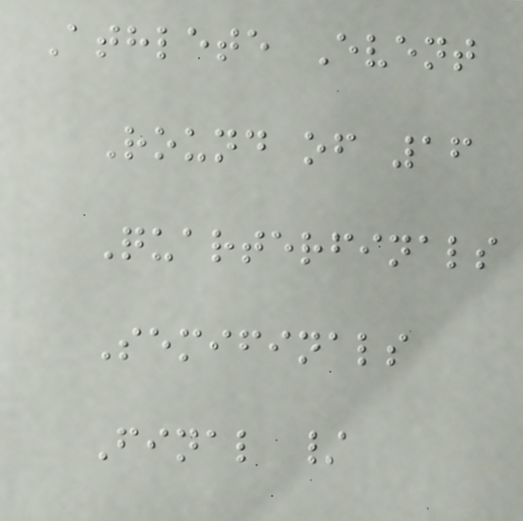Athlete Event
Round of 16
Quarterfinals
Semifinals
Final /
